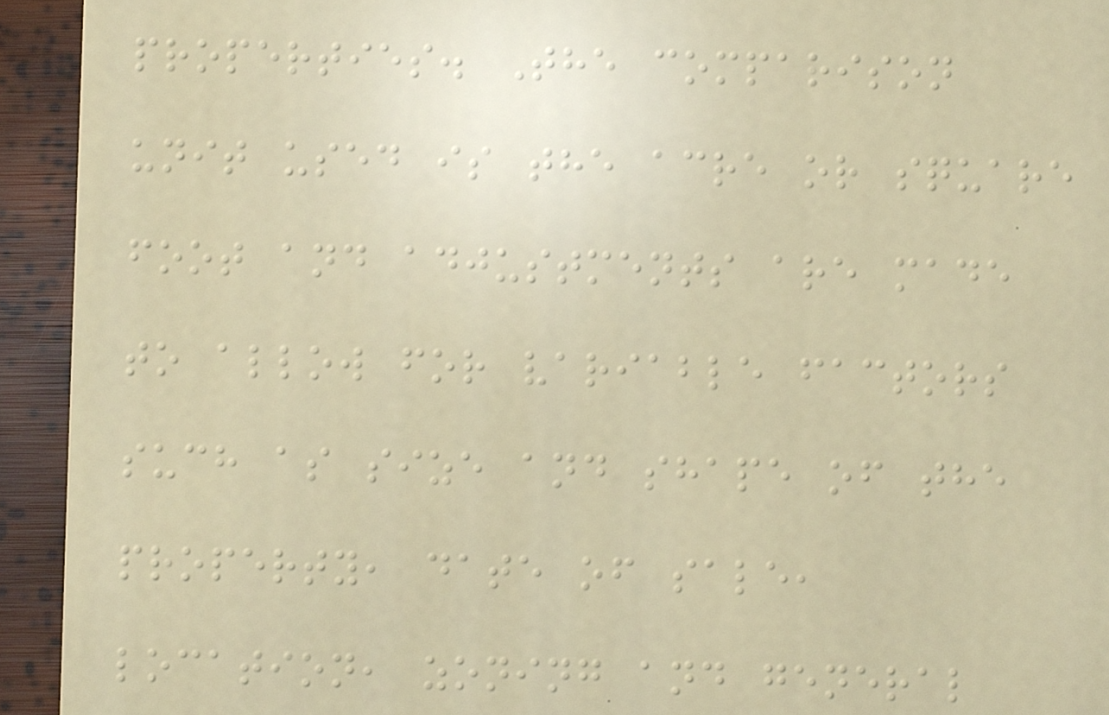properties. The comparison
unit used is the acre or square
foot and adjustments are made
to allow for variable factors
such as size and shape of the
property, date of sale,
location, zoning and general
